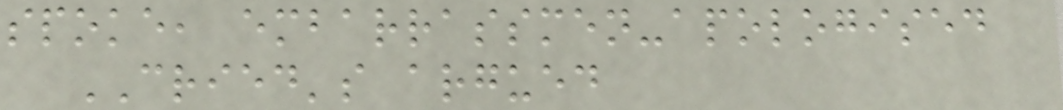spoke, embarrassmen-apologised
CRIED's argued
